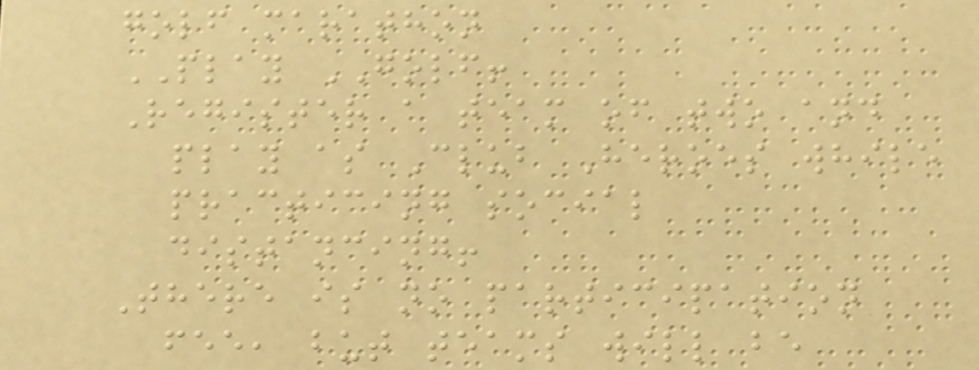golf marathon
PLAY GOLF!
Register a team of two and
play as Club Heroes while
practicing social
distancing!
There is no participation
fee, but teams will be
